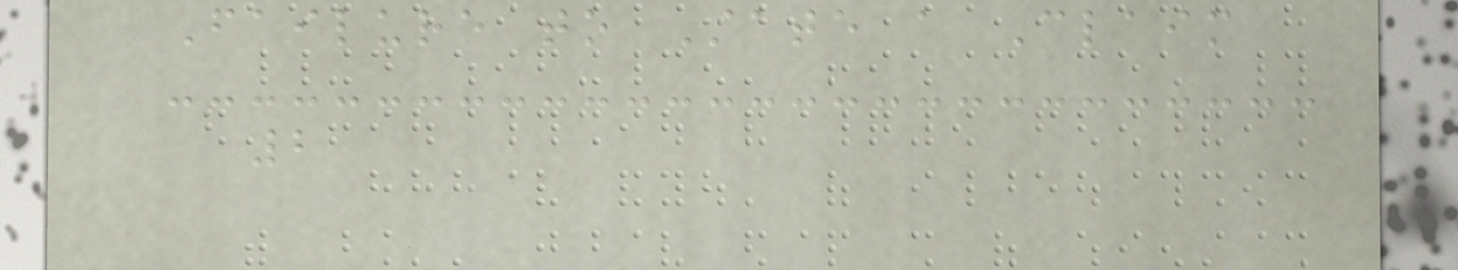Failure to State a Claim
2
